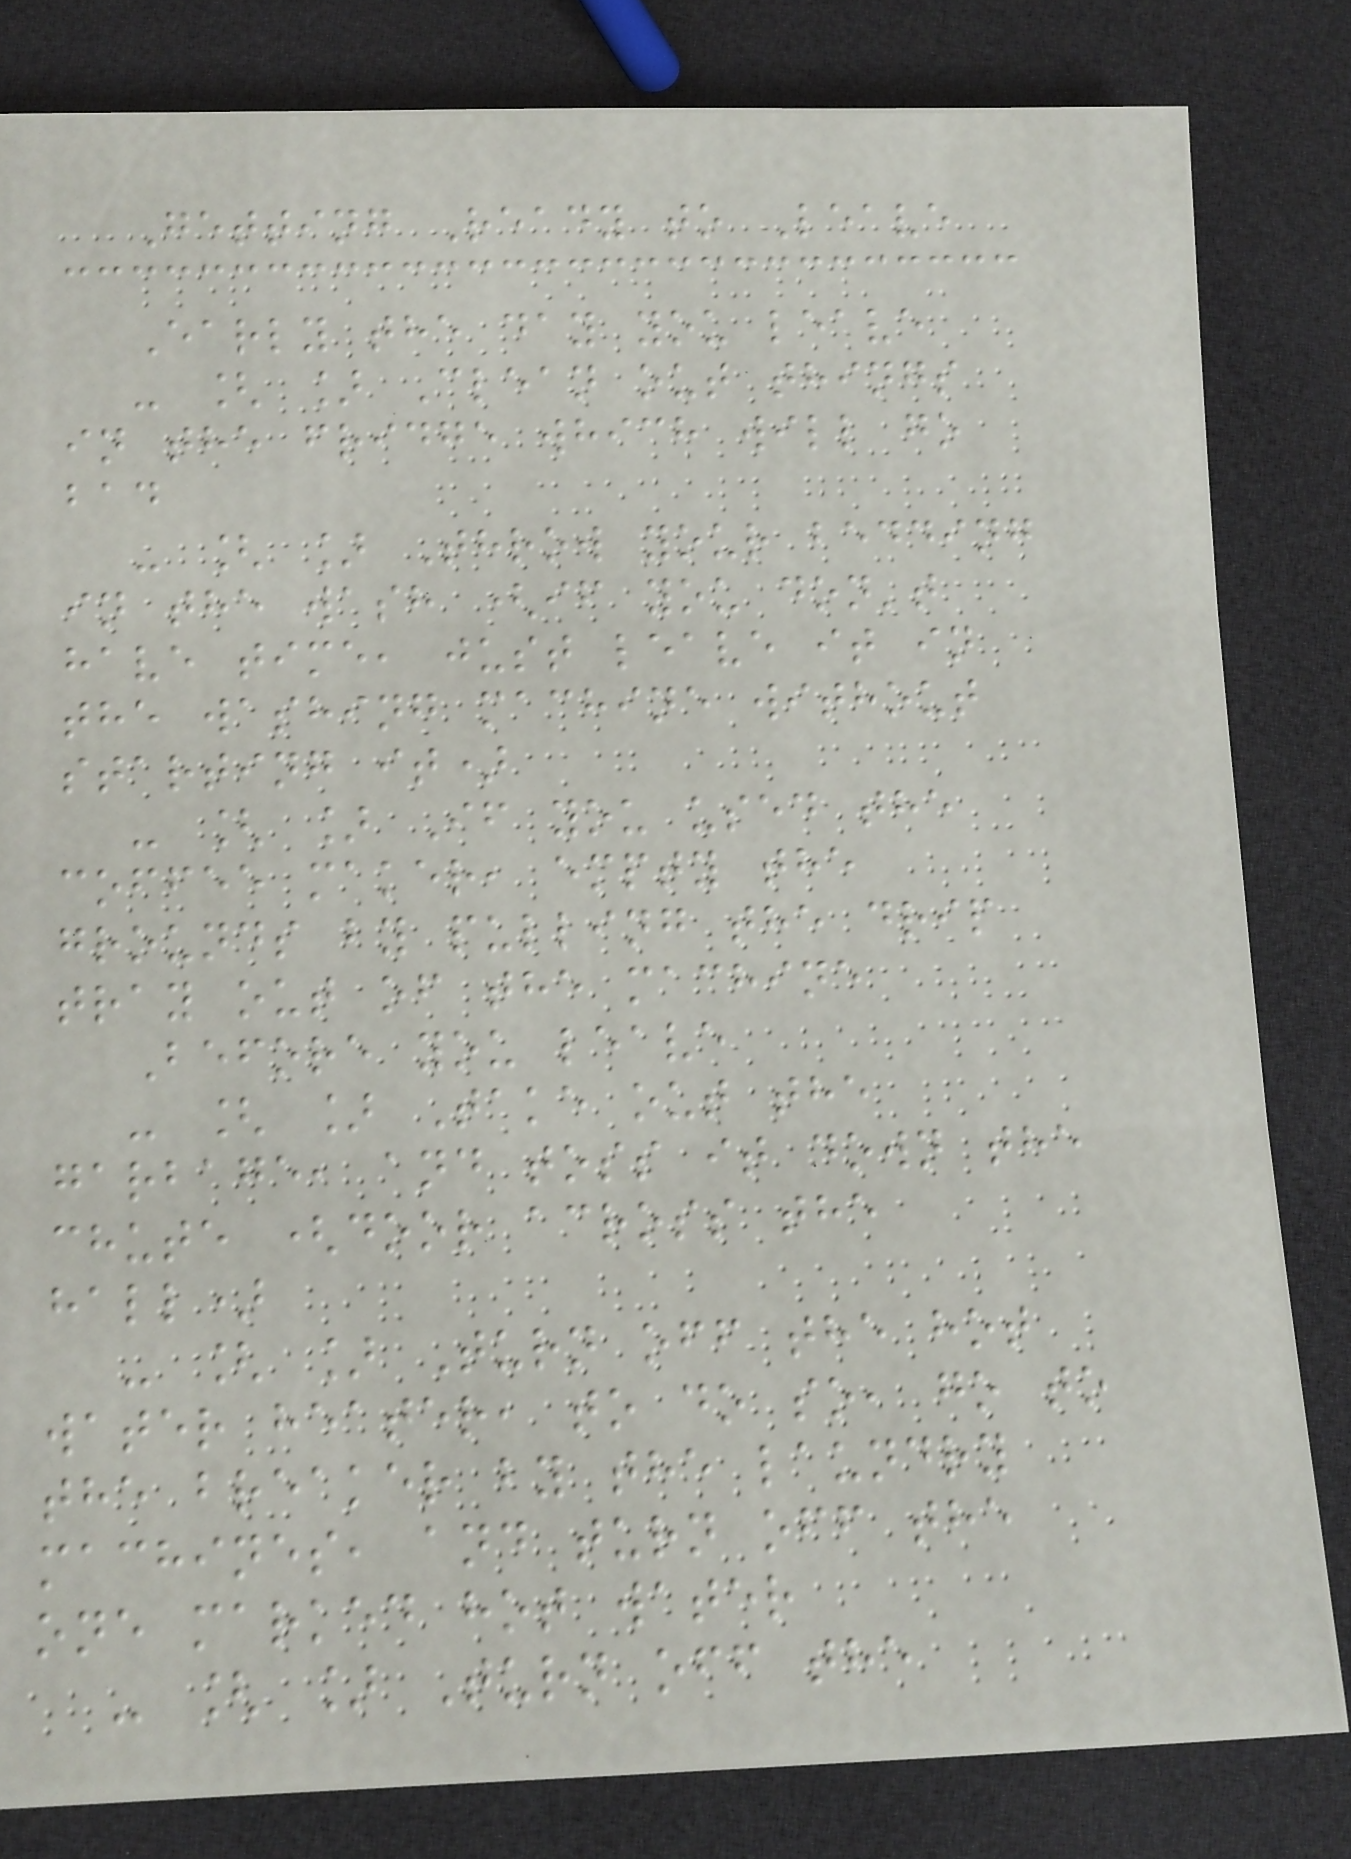Getting Ready to Leave
Early the day you leave
- [ ] Clean out things
in the fridge which will go
bad
- [ ] Throw your bedding
in the wash (if you don't
have time, just leave it in
the washing machine without
starting it)
- [ ] If you used the
coffee maker, empty the
grounds by pulling the drip
tray out of the machine
Before you leave
- [ ] Take out the
garbage, and toss it down the
chute (door across the
hall)
- [ ] Turn off the hot
water heater, to do so, go to
the breaker by the laundry
machines, and turn off the
one marked hot water
- [ ] Turn off the
